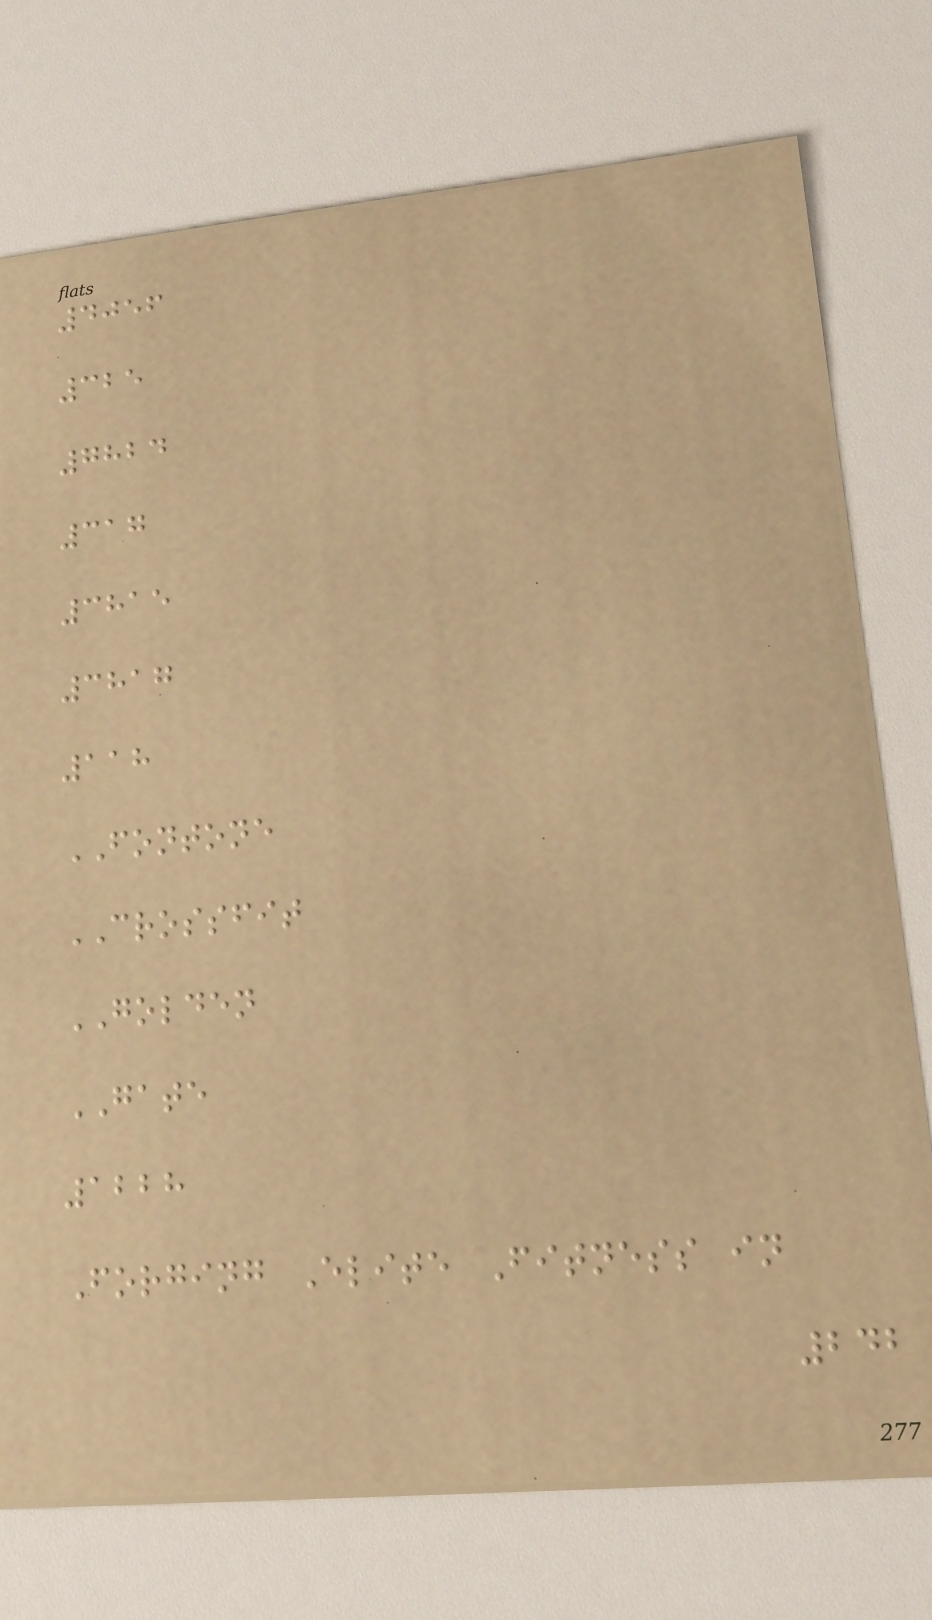4056
325
7824
317
3815
3817
118
FONTONE
CROSSFIT
GOLDEN
GATE
1228
Forging Elite Fitness in
242
